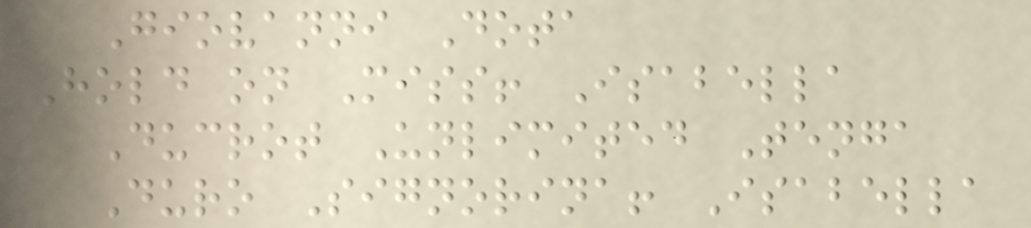Giovanni Dota
Hold on Miss! Isabella
Ducrot Unlimited Tenga
Duro Signorina! Isabella
